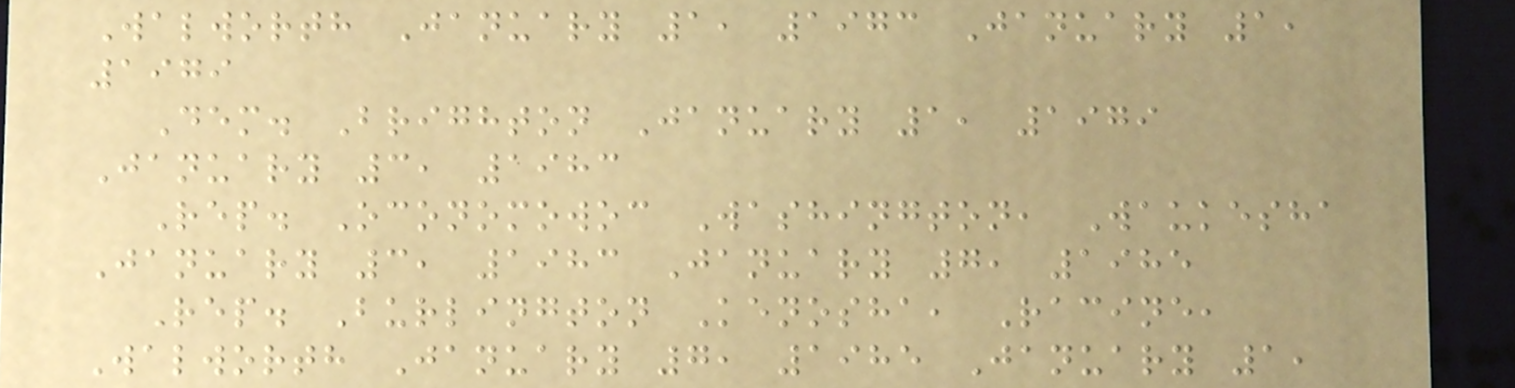Walworth January 1, 1973 January 1,
1979
Dem. Brighton January 1, 1979
January 3, 1983
Rep. Oconomowoc Washington, Waukesha
January 3, 1983 January 7, 1985
Rep. Burlington Kenosha, Racine,
Walworth January 7, 1985 January 1,
